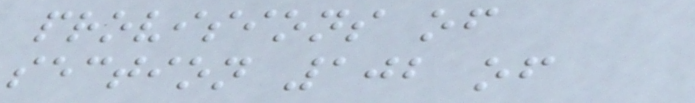provisions of
section 102 of
